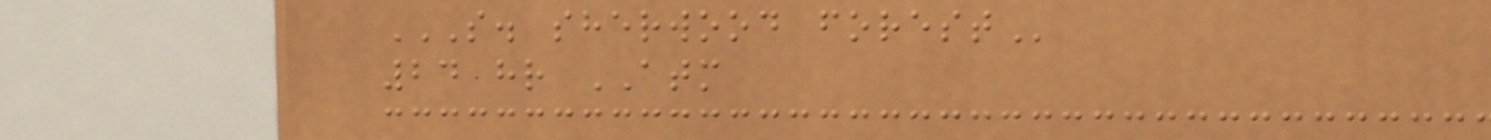S. SHERWOOD FOREST
24 hr ATM
